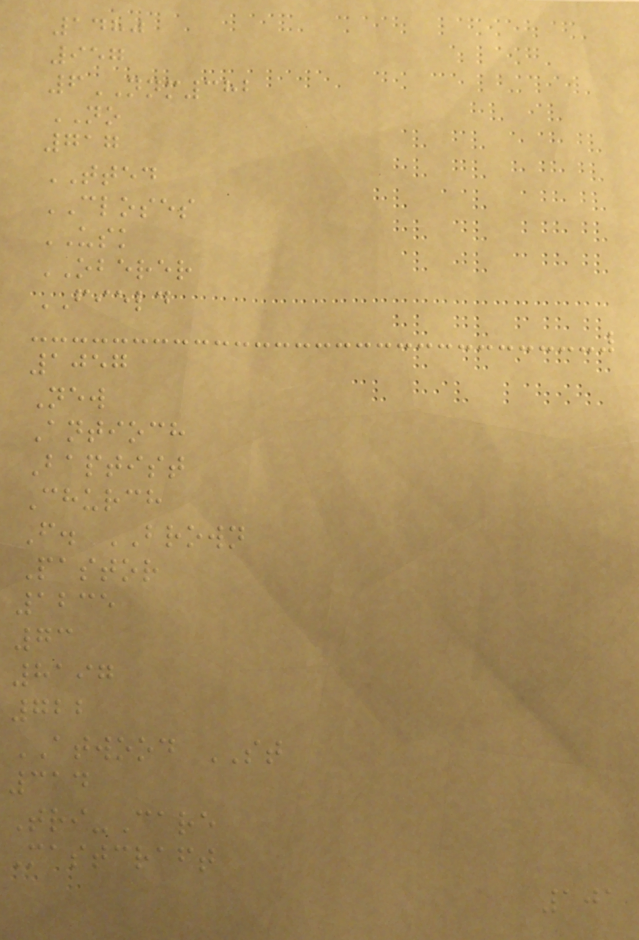1480
957
6NNM382
NO
717
TTED
CLOSES
USK
OBERER
FIELD
1057
New
Antioch
Baptist
Church
F. BROWN
Pastor
1235
73
8197
722
ATWOOD ST
314
Tri-Care
Mastcraft
101
